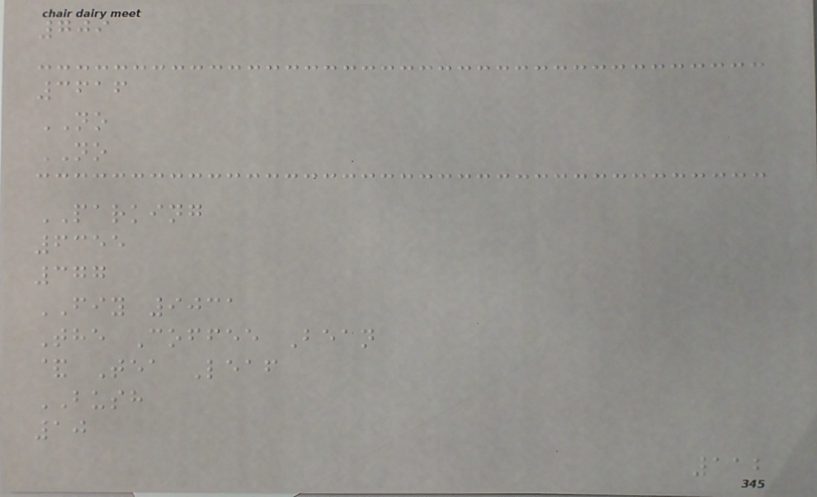709
3616
NO
NO
PARKING
6355
377
FIY 9031
The Coffee Bean
& Tea Leaf
BUSH
10
112
